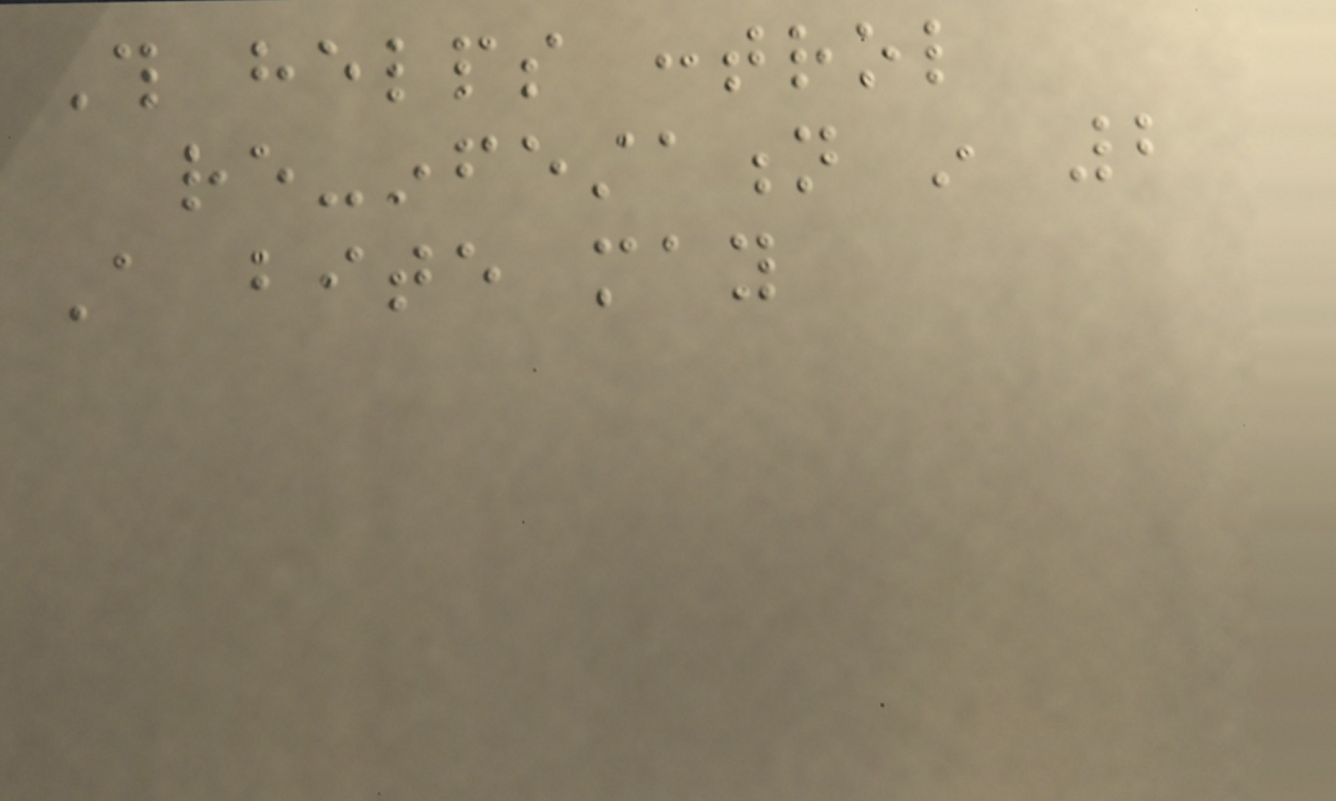This helps control
re-infestation in 2
A bite may
